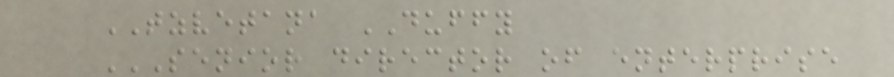TZVETANA DUFFY
SENIOR DIRECTOR OF ENTERPRISE
